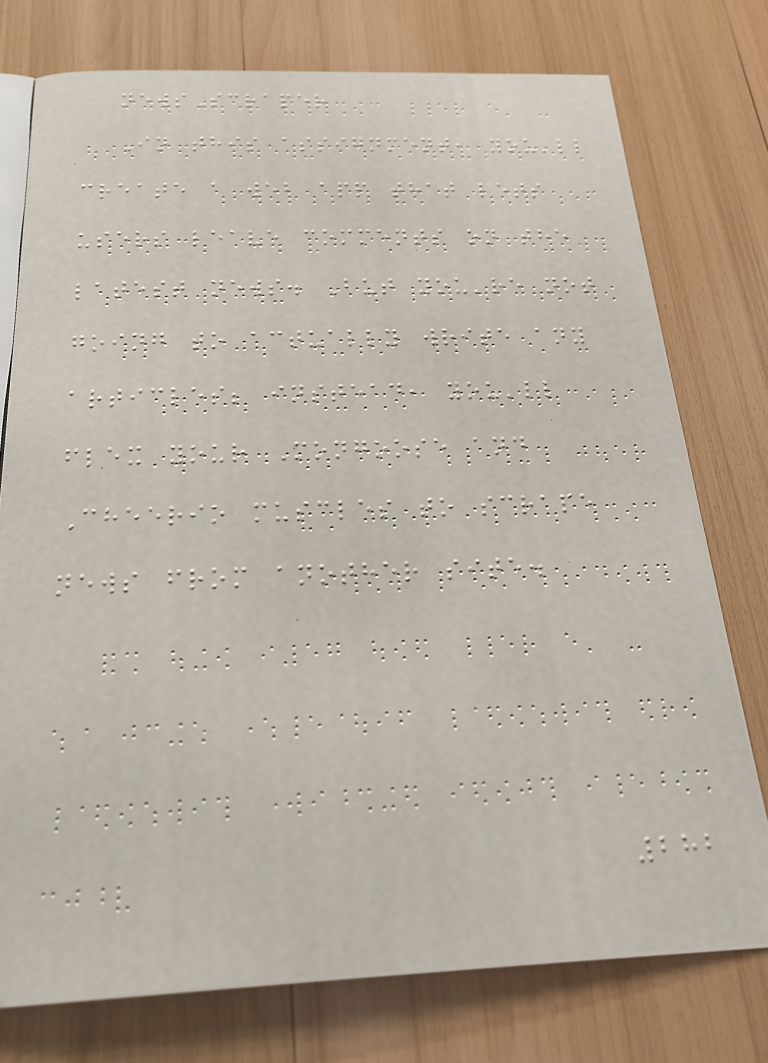newsScraper
In this assignment, you'll
create a web app that lets
users leave comments on the
latest news. But you're not
going to actually write any
articles; instead, you'll
flex your Mongoose and
Cheerio muscles to scrape
news from another site.
282
